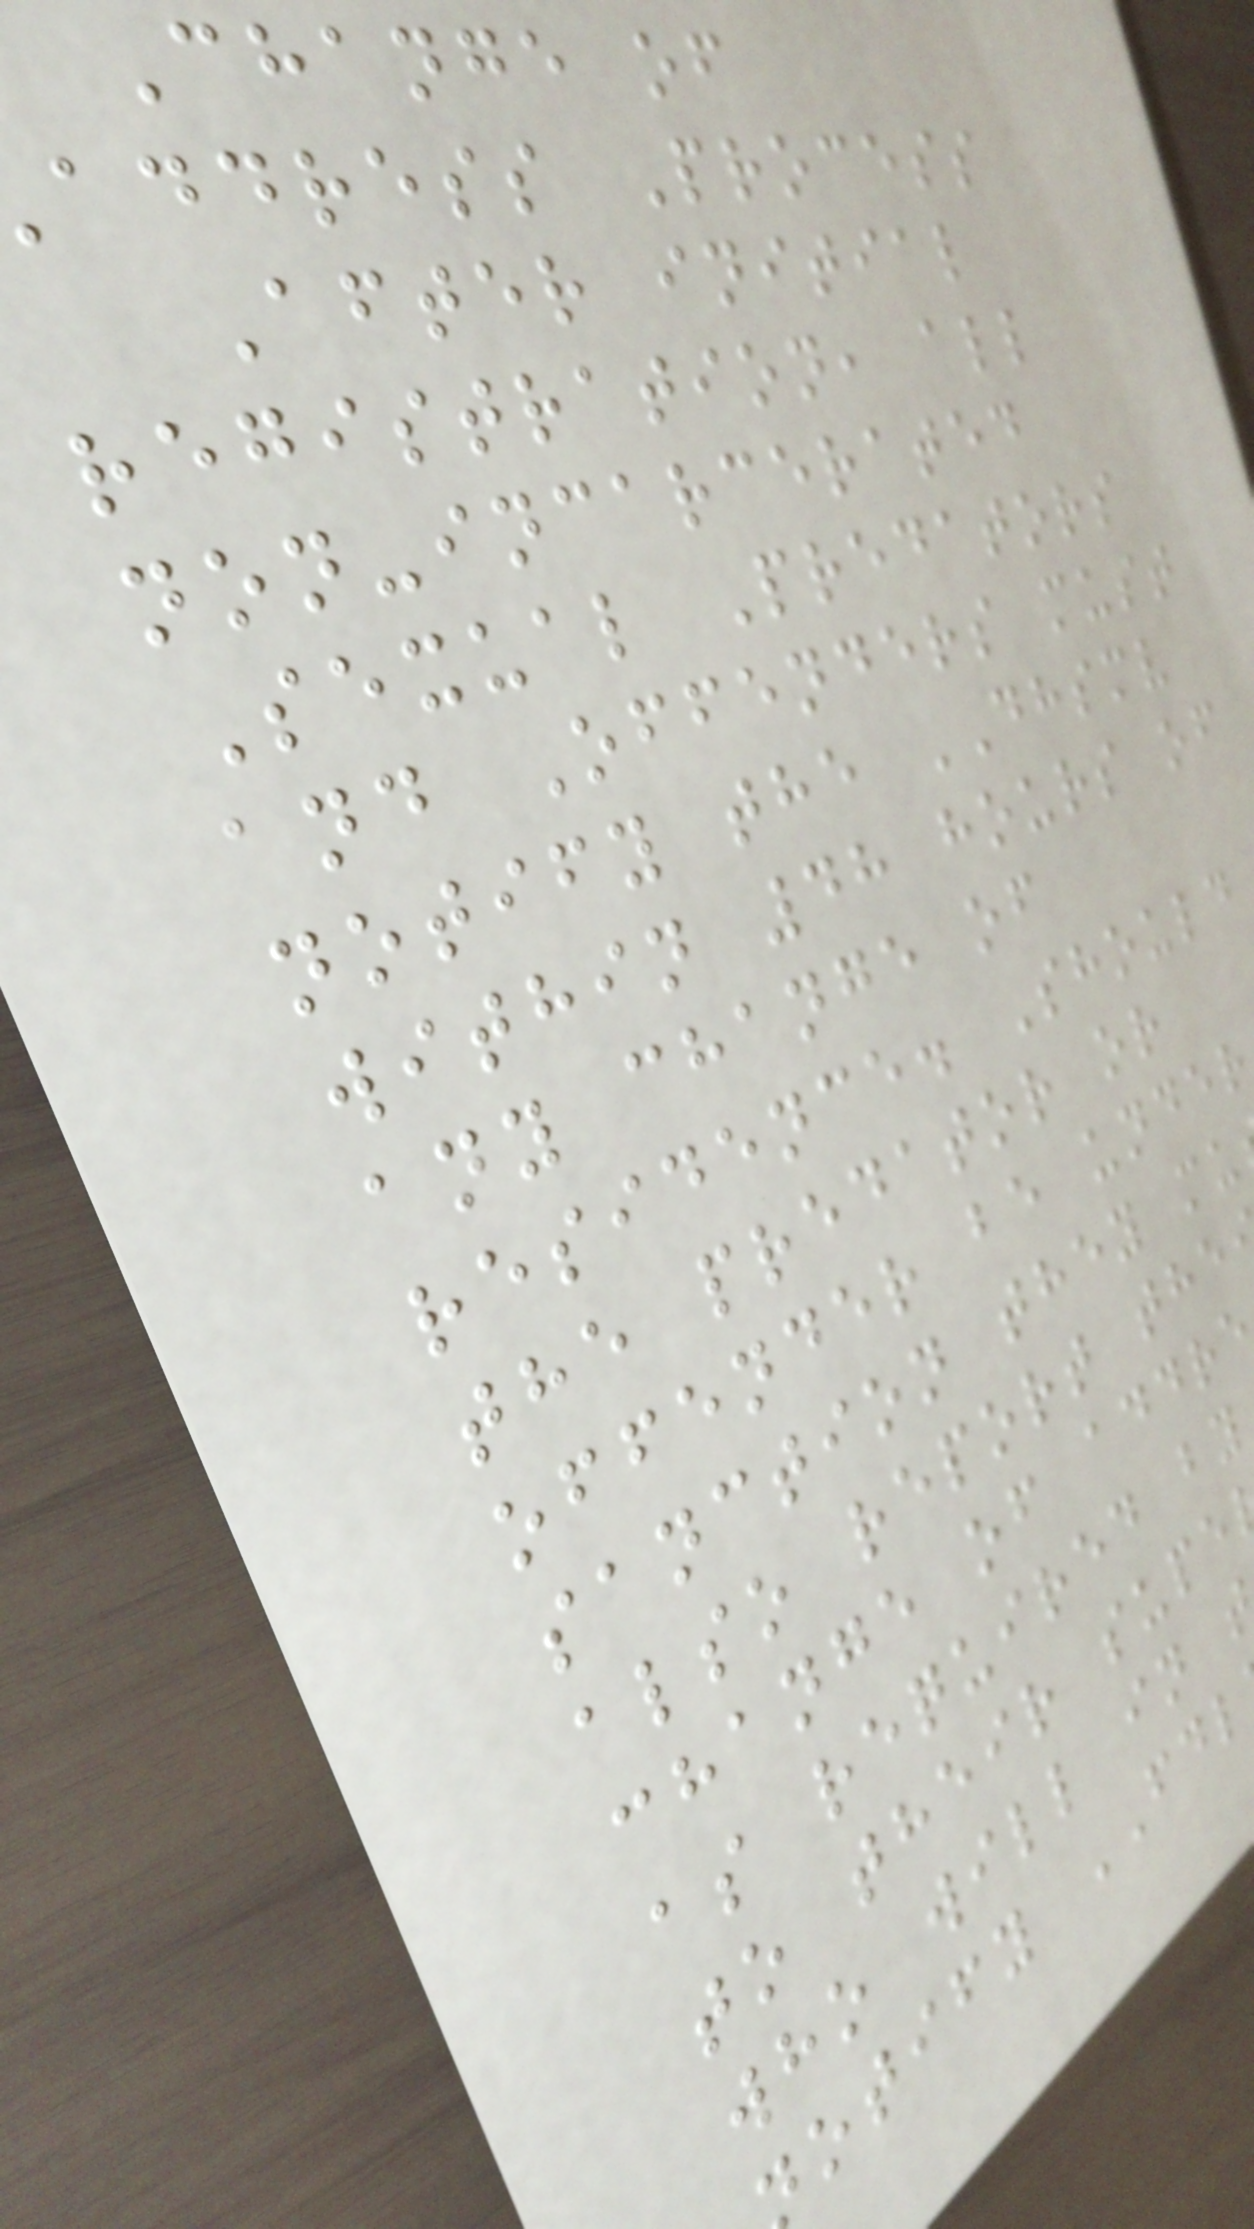Change of
address Process
After initial
registration, all
non-incarcerated
Sexual Predators
and Offenders must
notify the DHSMV
within 48 hours of
any change of
residence. Should
the predator or
offender be under
sanction they mu
also report the
change of addre
as required by
to their supe
who will in t
otify FDL
